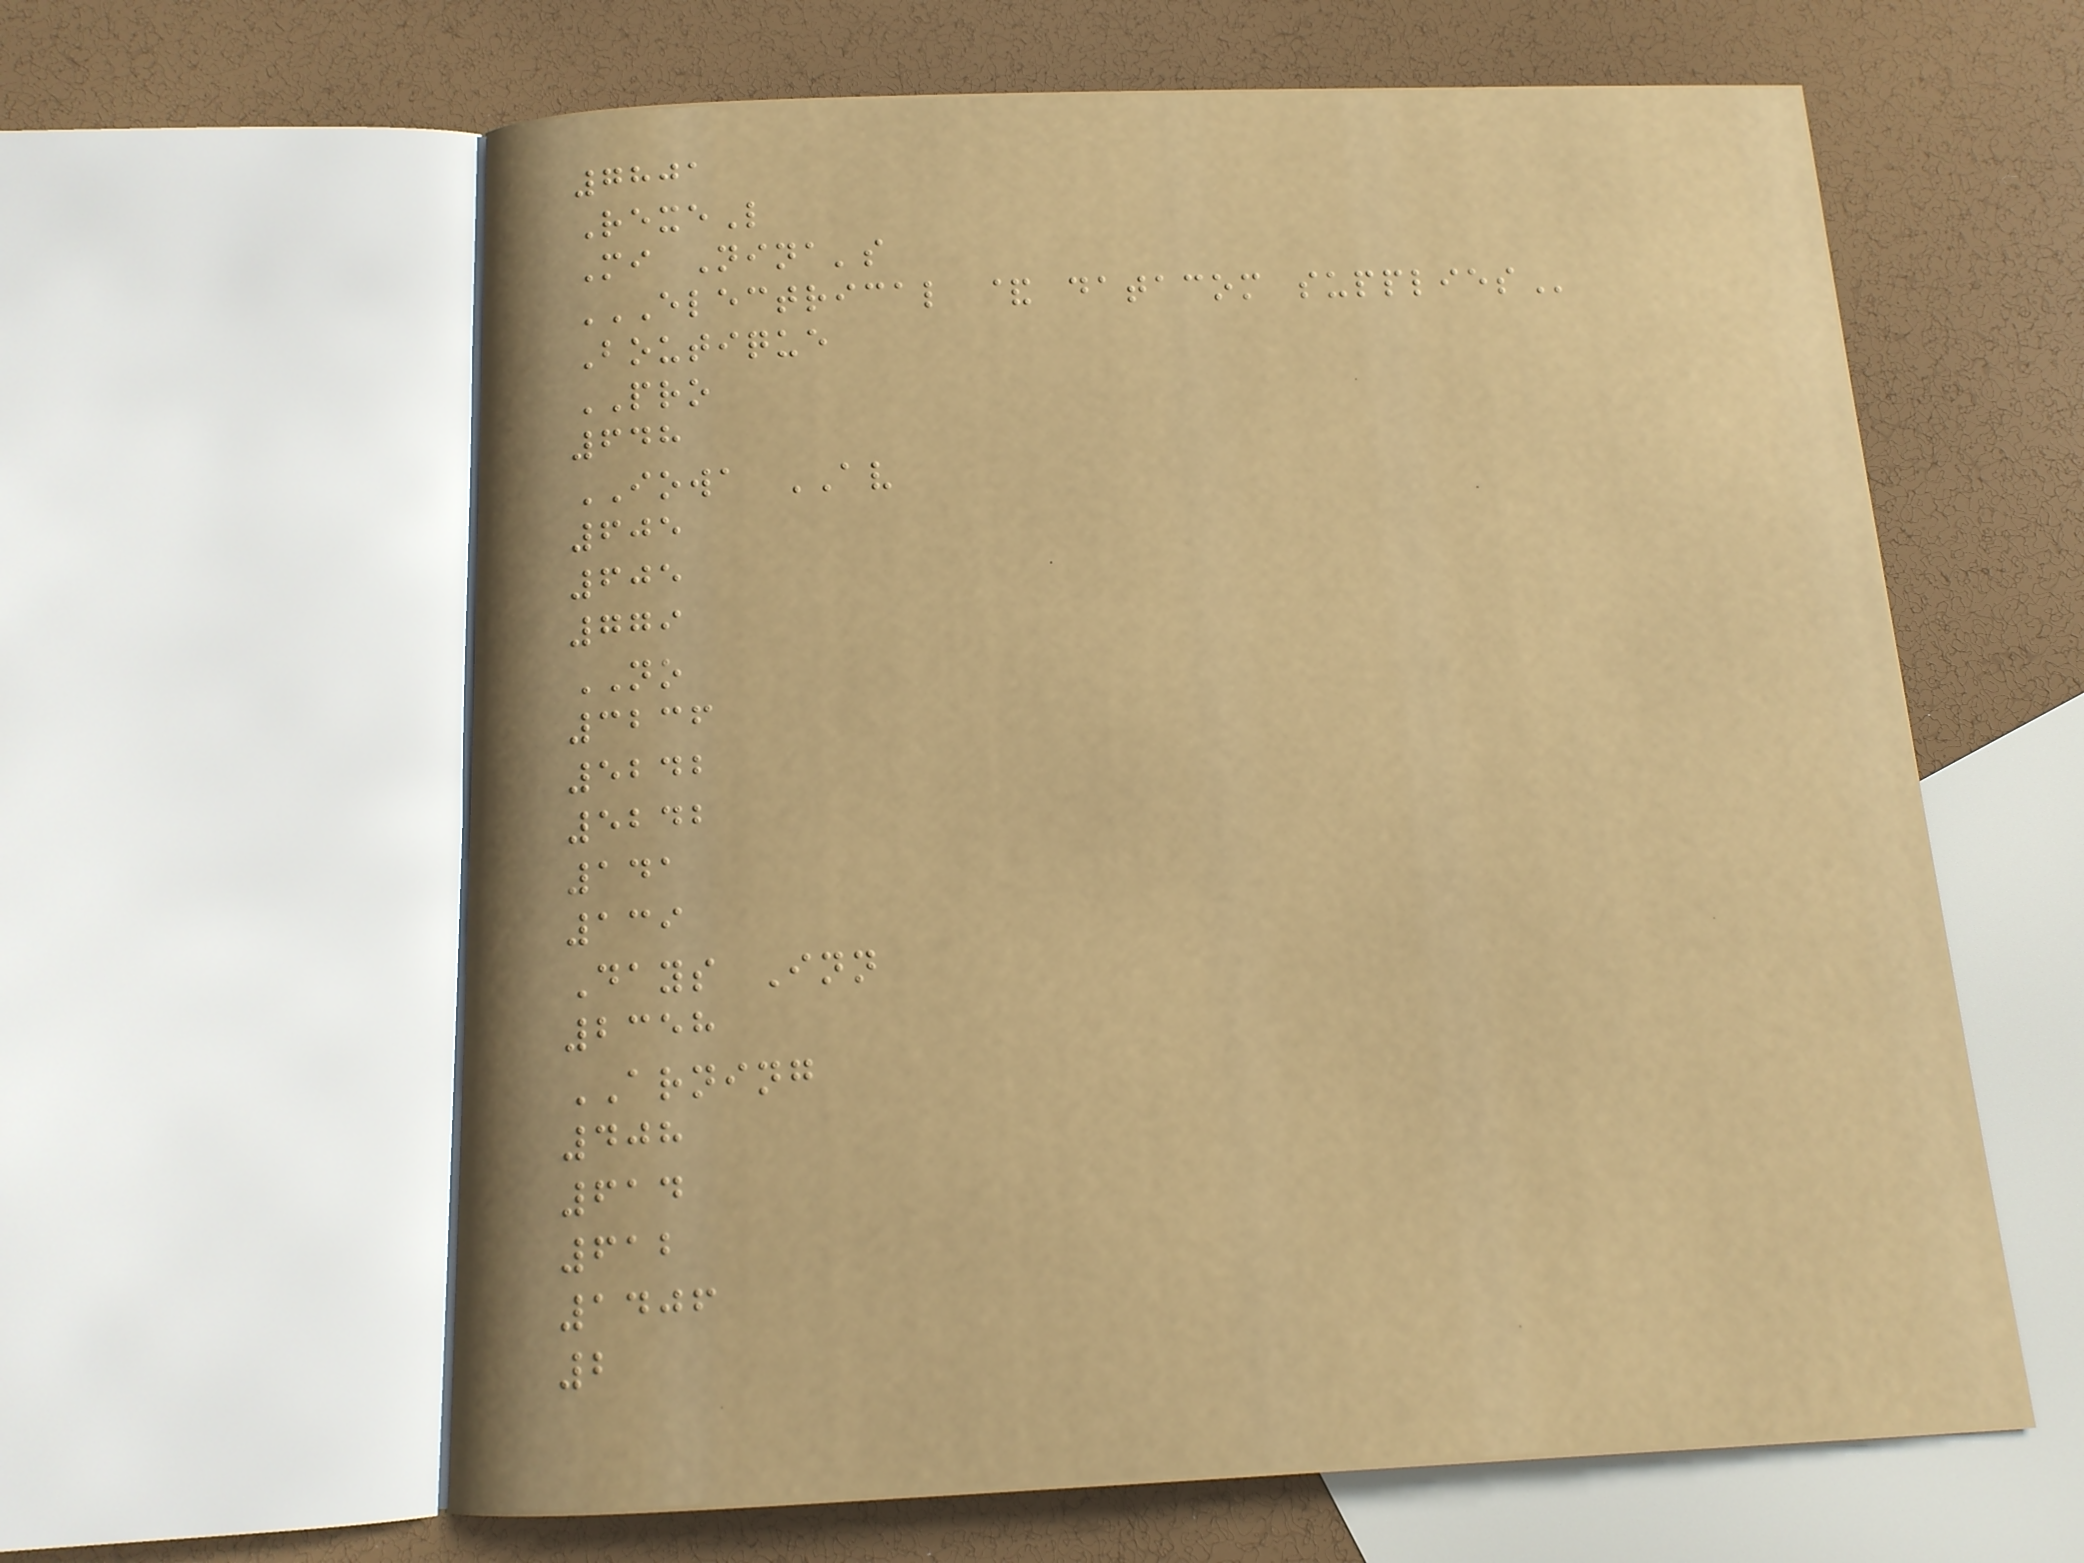7801
RexeL
Mi Nina's
ELECTRICAL & DATACOM SUPPLIES
Boutique
PRO
648
IOWA AV
605
605
779
NO
3236
5242
5242
141
139
Days Inn
2358
ARNING
408
614
612
1406
2
